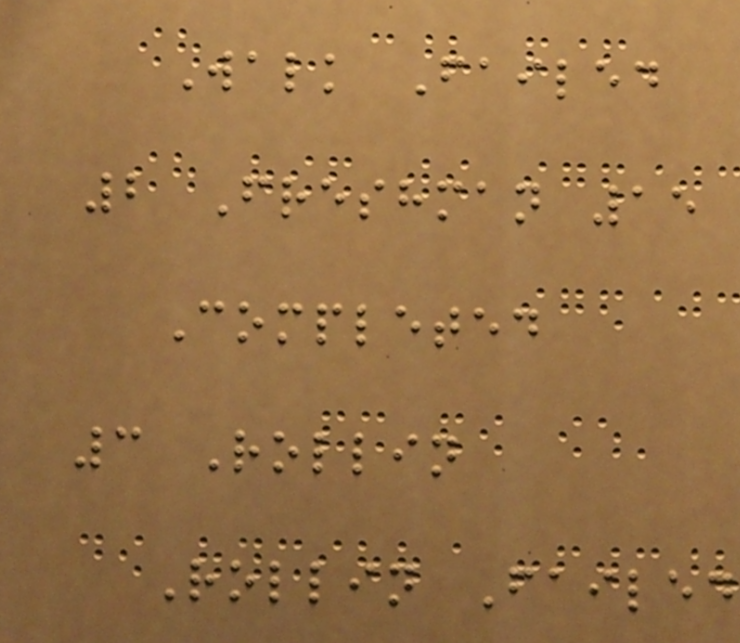Walk Failed
2 Freshman 15
Completed
3 Rollin
Rollin Failed
